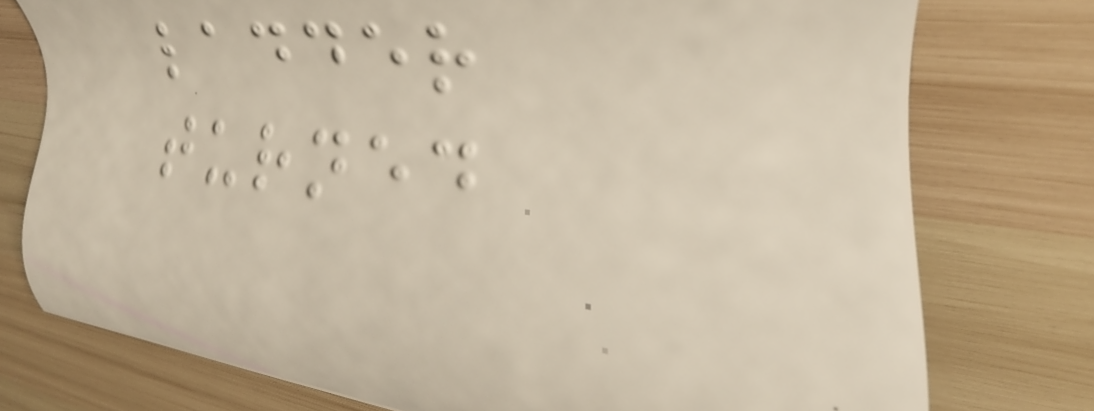ladder
turned
